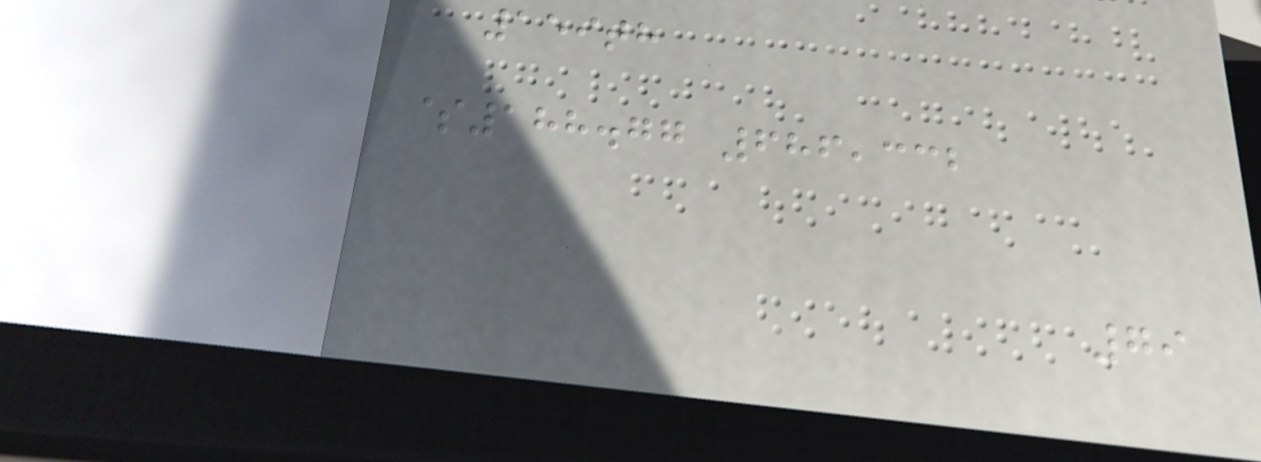159th
$188.77 686,332
79
